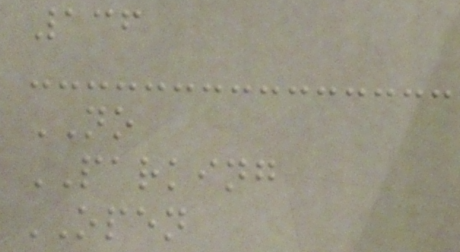136
NO
PARKING
OPEN
